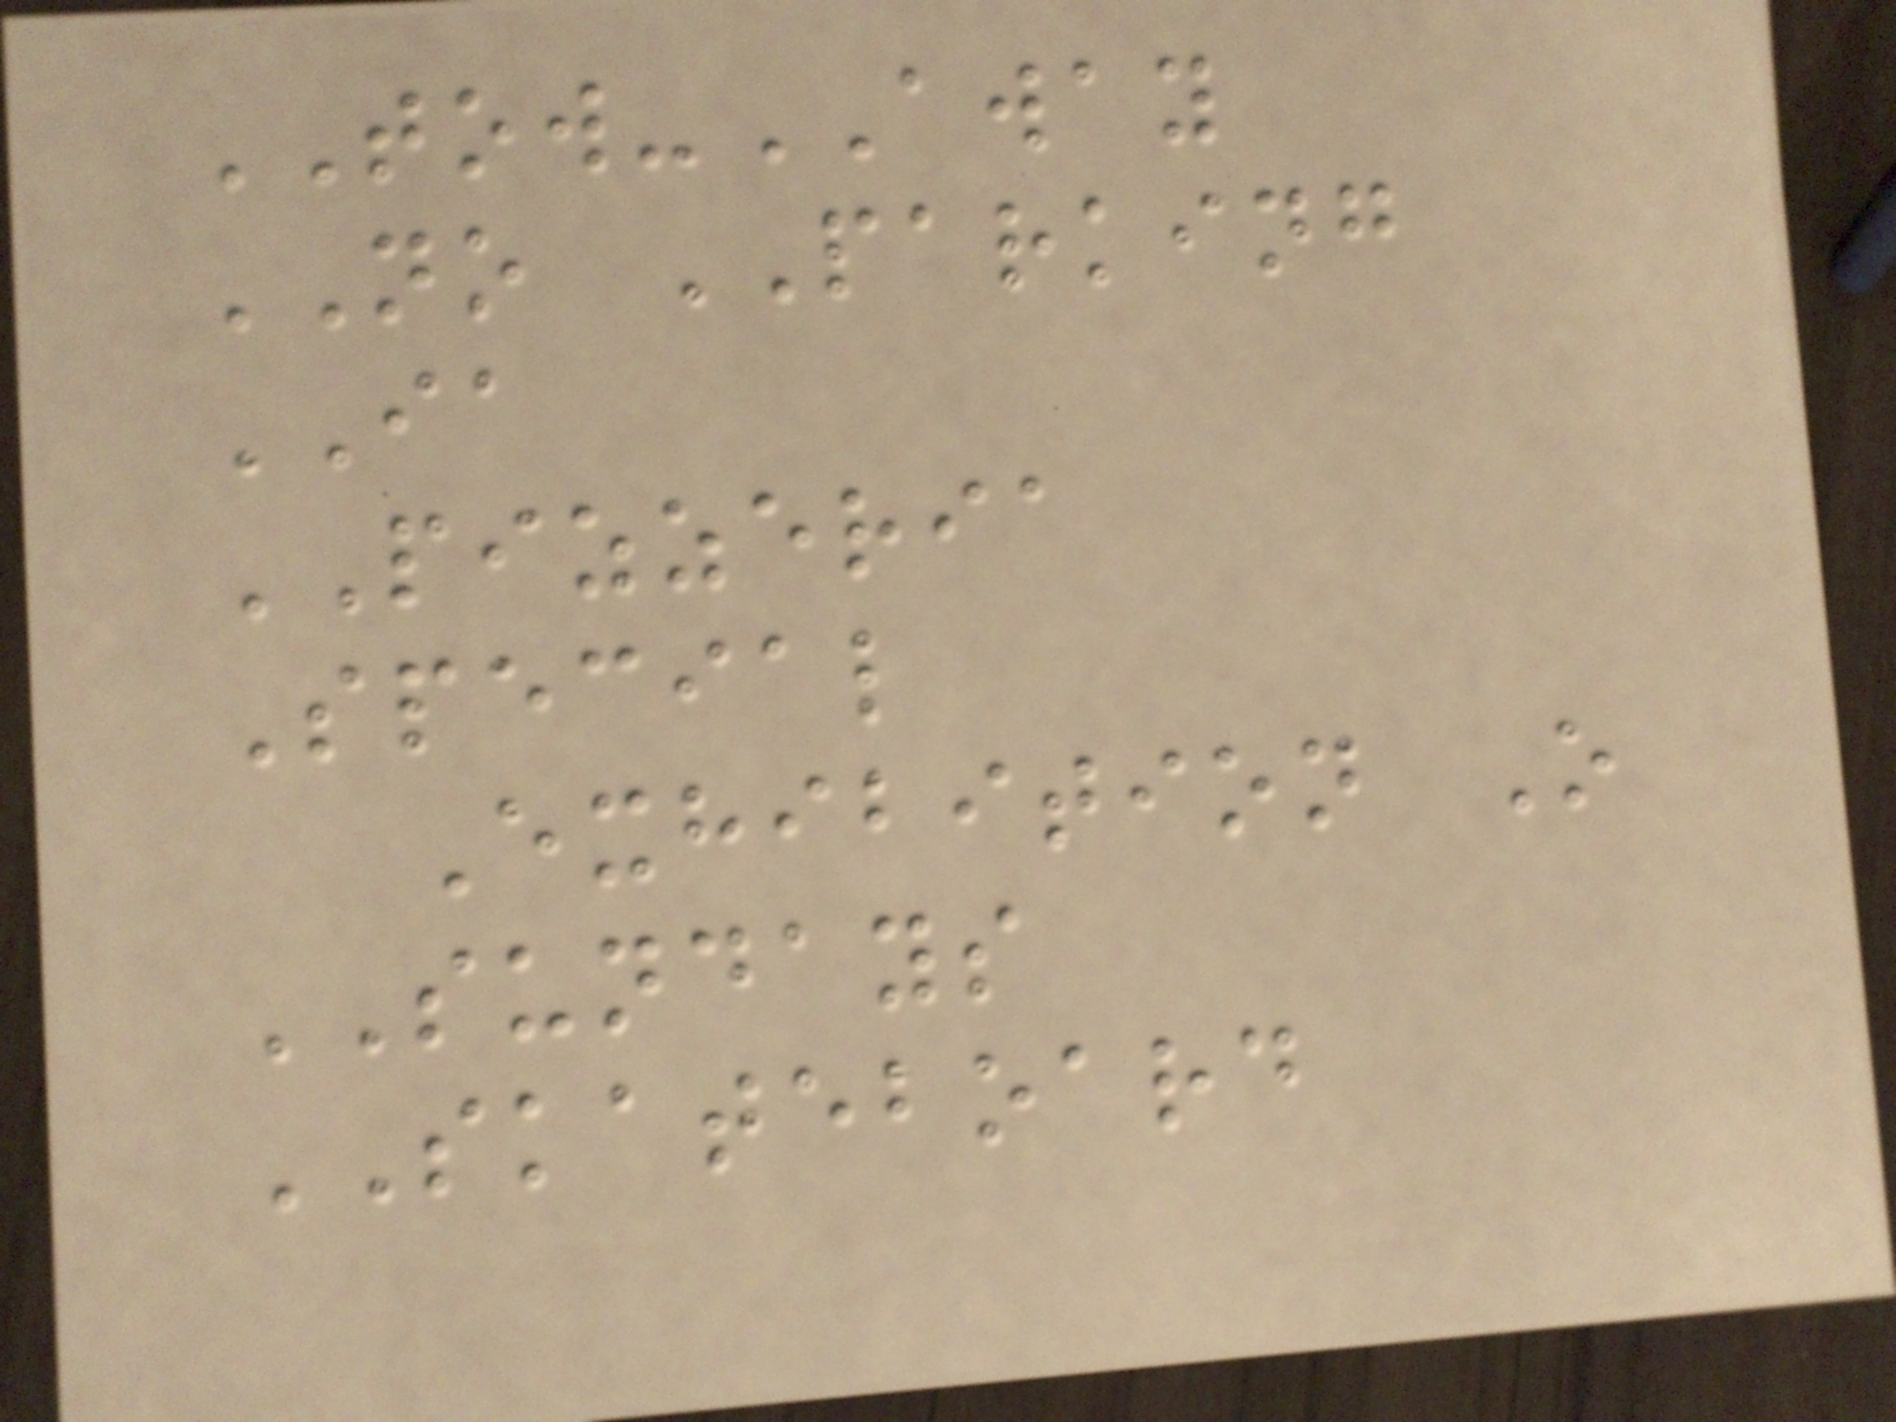TOW-AWAY
NO PARKING
IA
PIZZERIA
Special
Exhibition O
SUNDAYS
SKATEBOARD
